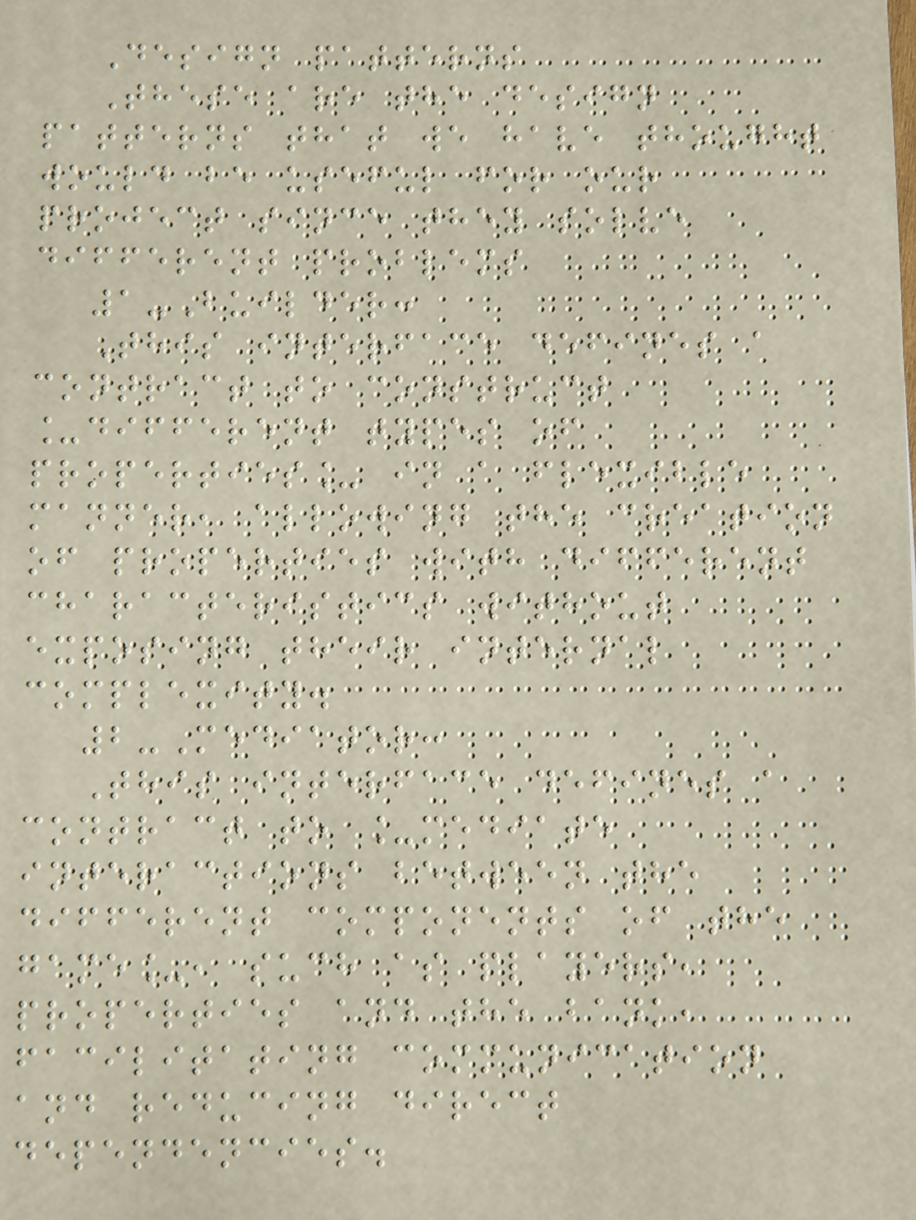Design patterns
These are the design
patterns that we have thought
would be useful for our
project since they solve
different problems
1-Builder:
This interface defines a
contract to construct
_different types of
properties_ in a flexible
manner, allowing the creation
of properties with different
characteristics without
exposing their internal
complexity.
2-Mediator:
This interface defines a
contract to _mediate
interactions between the
different components of the
game_, such as players,
properties and the bank,
facilitating communication
and reducing direct
dependencies.
